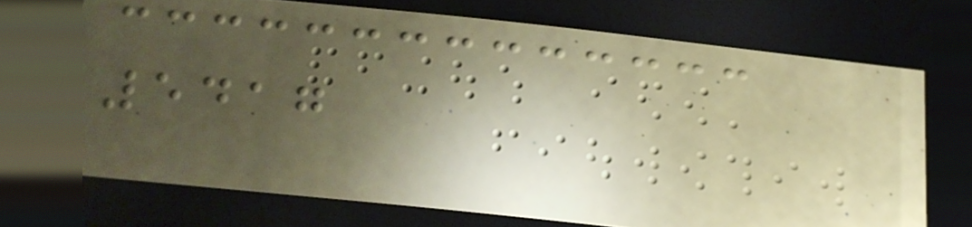5417
